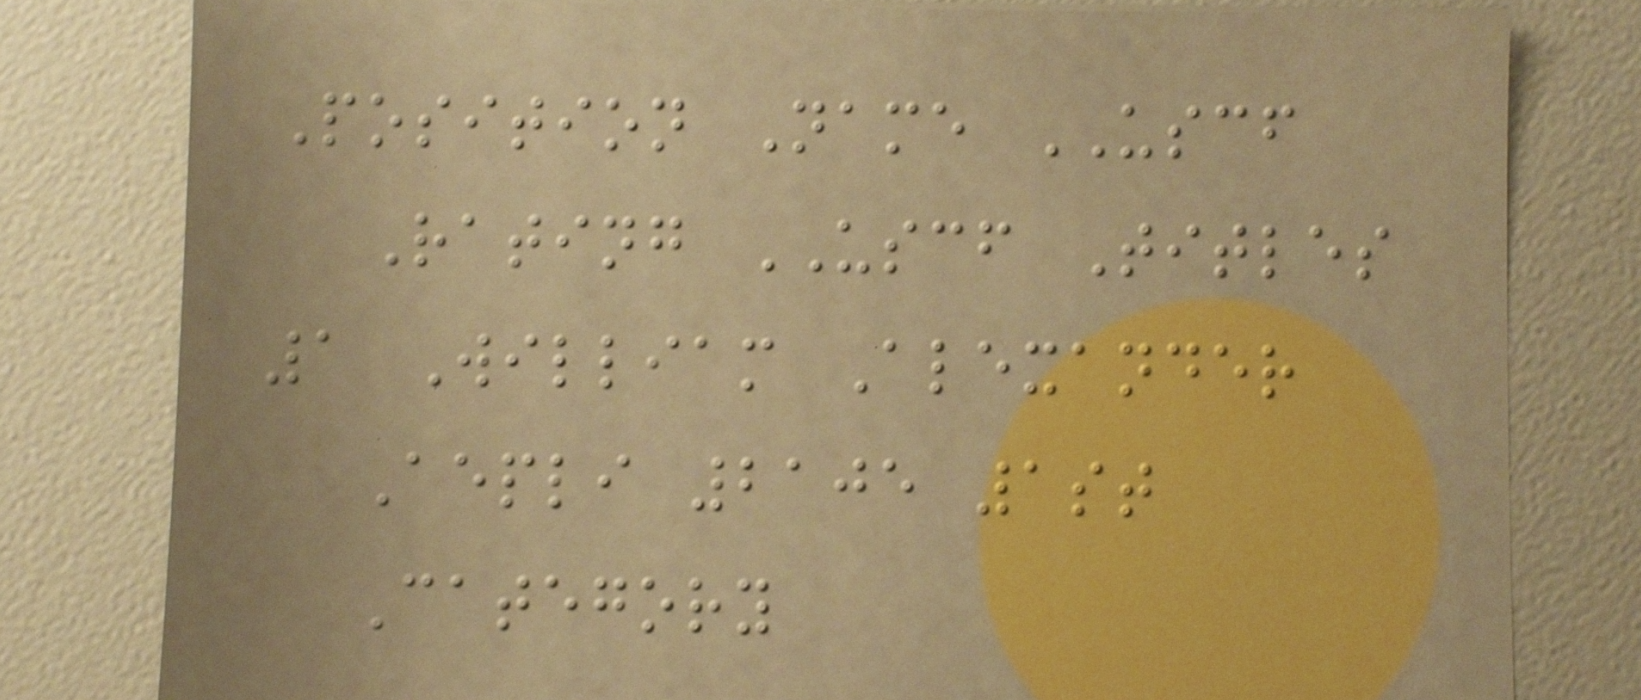Position Name USCF
Rating USCF Titles
1 William Alexander
Aepli 2105 1st
Category
